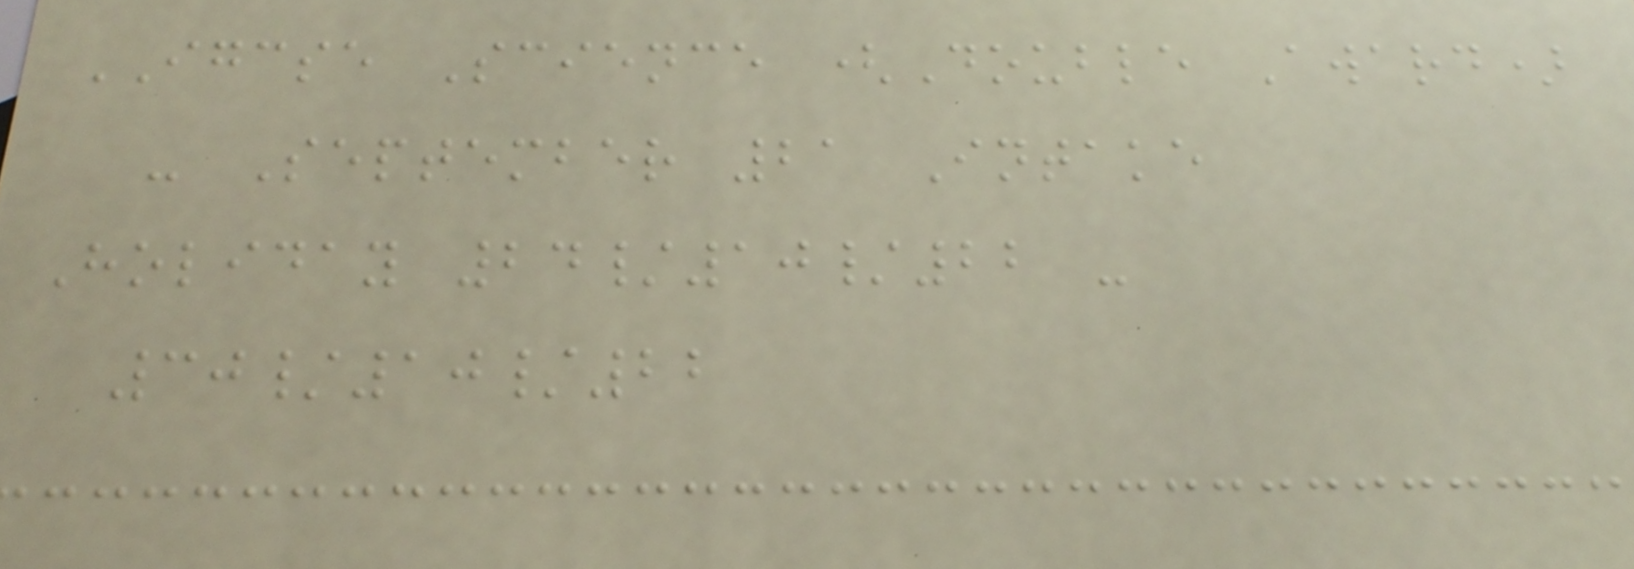IGCSE Science (Double Award)
- September 21 Intake
Holiday 24/10/22 -
30/10/22
